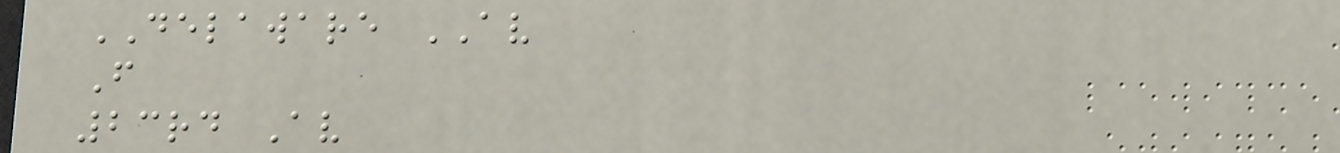DELAWARE AV
F
23rd Av
